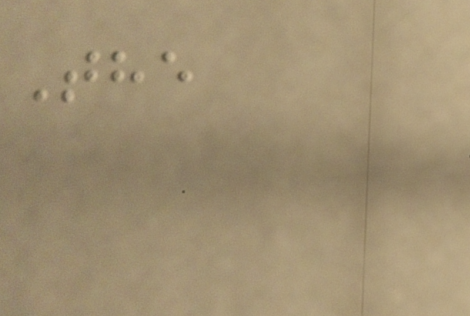The
